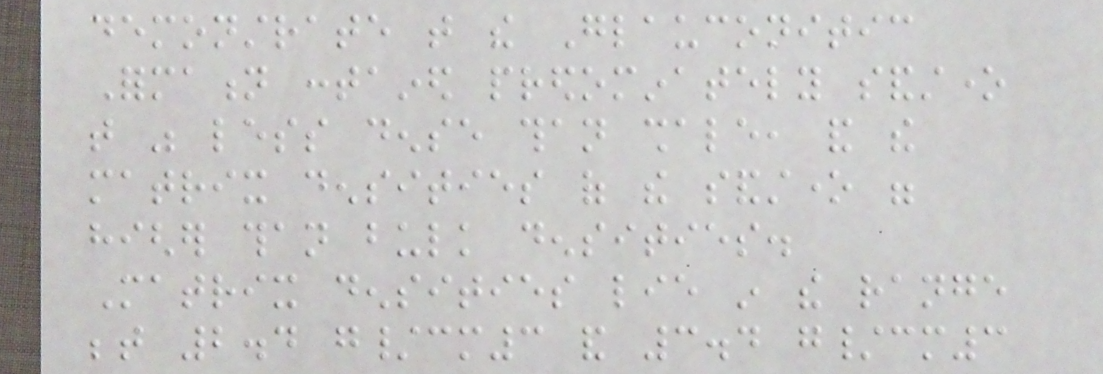demonstrate that the Glauconitic
Formation contained predominately sandstone
that was less dense than shale, and the
matrix densities of the sandstone were
higher than bulk densities.
Matrix densities lie in the range
between 2.4 g/cm3 and 3.4 g/cm3
